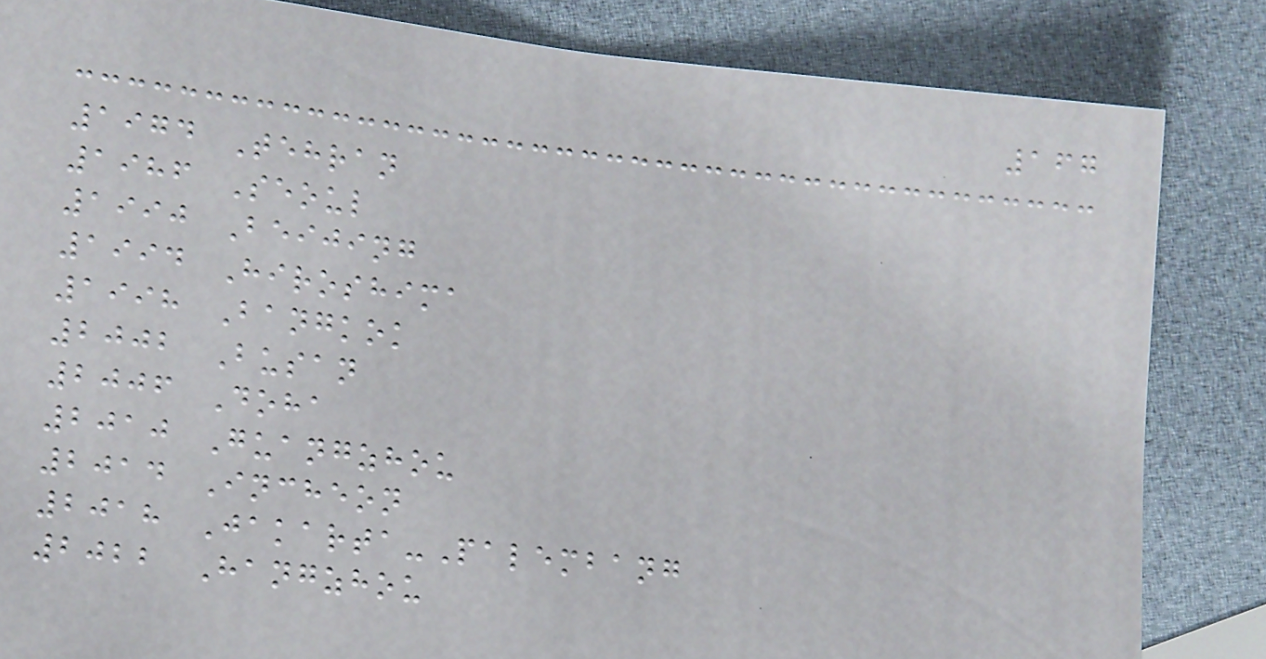167
1974 Tehran
1986 Seoul
1990 Beijing
1994 Hiroshima
1998 Bangkok
2002 Busan
2006 Doha
2010 Guangzhou
2014 Incheon
2018 Jakarta-Palembang
2022 Hangzhou
